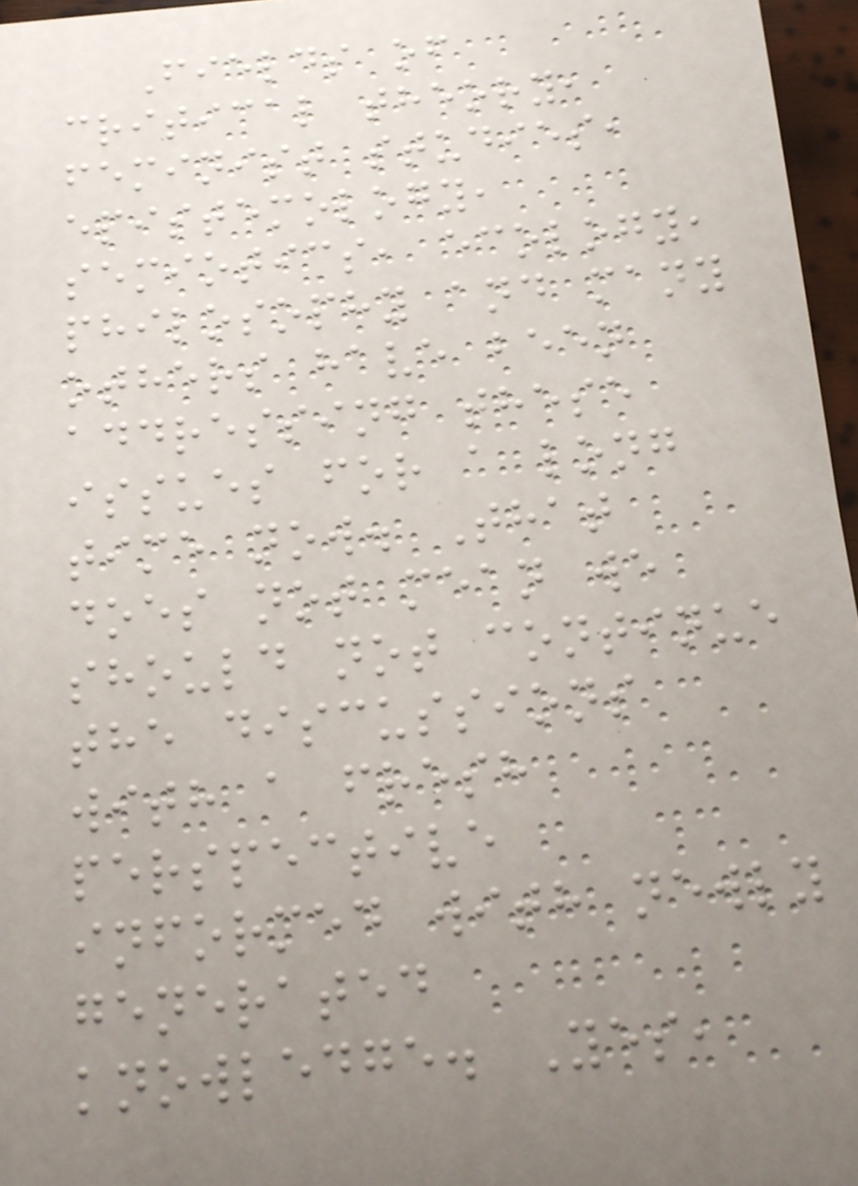Fields of
critical theory,
feminist studies,
epistemology,
semiotics, ecology,
philosophy and many
others have been
addressing these
issues for a long
time now. That
does not mean we
should not continue
the discussions
with a fresh
perspective
informed with newly
generated
knowledge. Yes,
